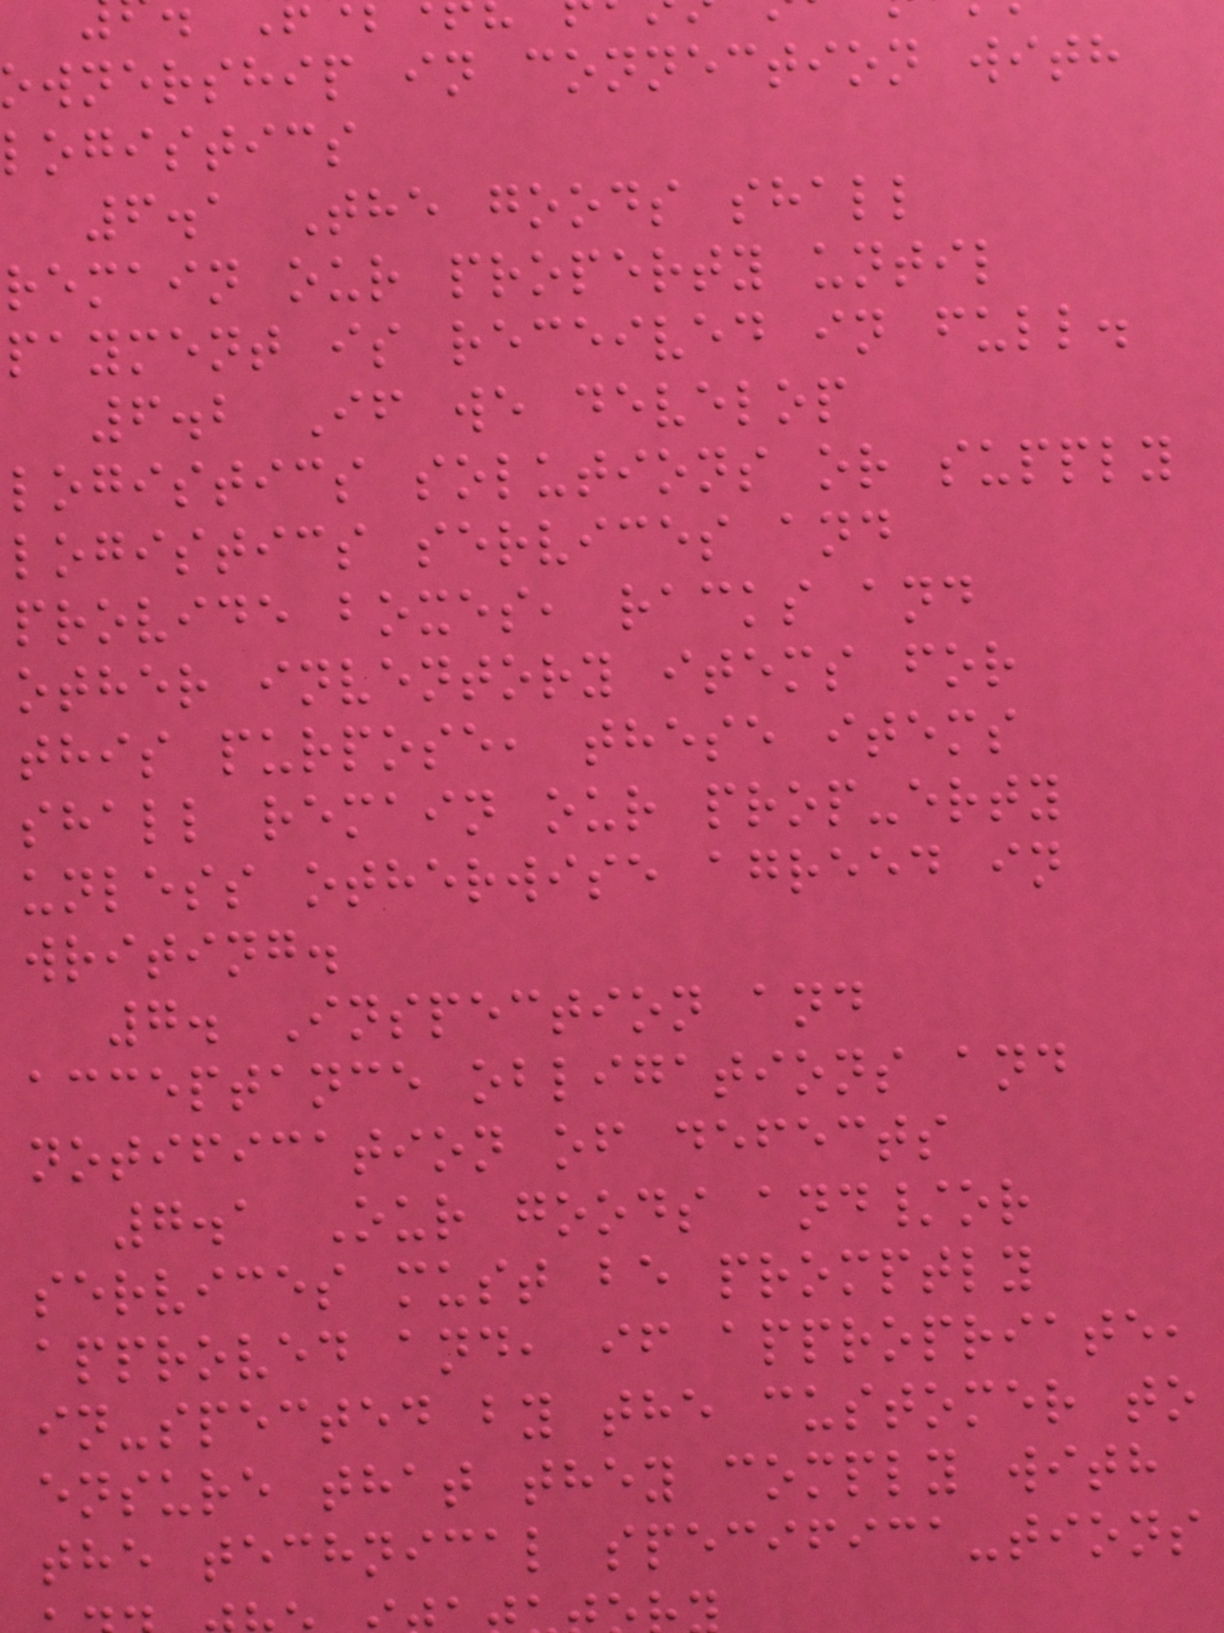ownership in connection with
logistics
6.1 The goods shall
remain our property until
payment is received in full.
6.2 If we develop
logistics solutions or supply
logistics services and
provide boxes, racks and
other inventory items for
this purpose, these items
shall remain our prop-erty
unless otherwise agreed in
writing.
7. Inspection and
acceptance obligations and
notification of defects
7.1 Our goods and/or
services must be promptly
approved and, if appropriate,
in-spected by the customer to
ensure that they comply with
the technical specifica-tions
